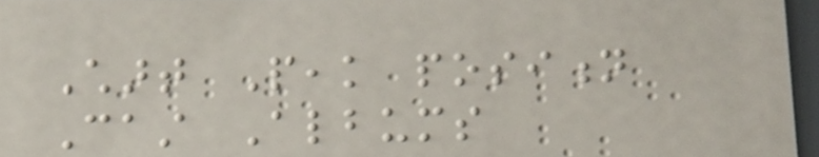Chart Peak position
Cast Albums
